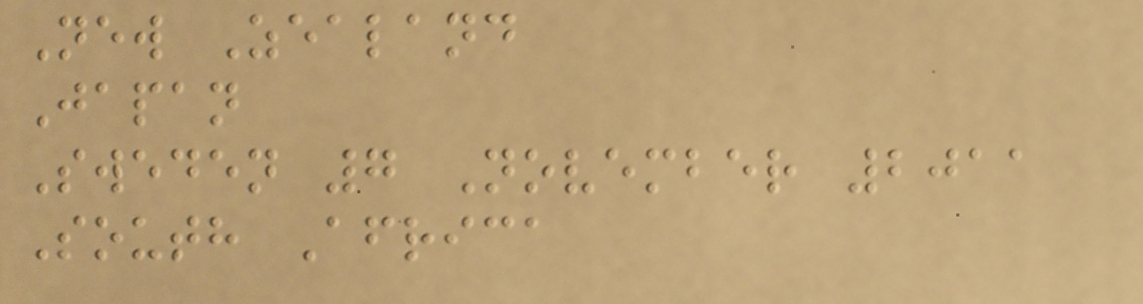New Zealand
Japan
Sweden 7 November 2011
South Africa
